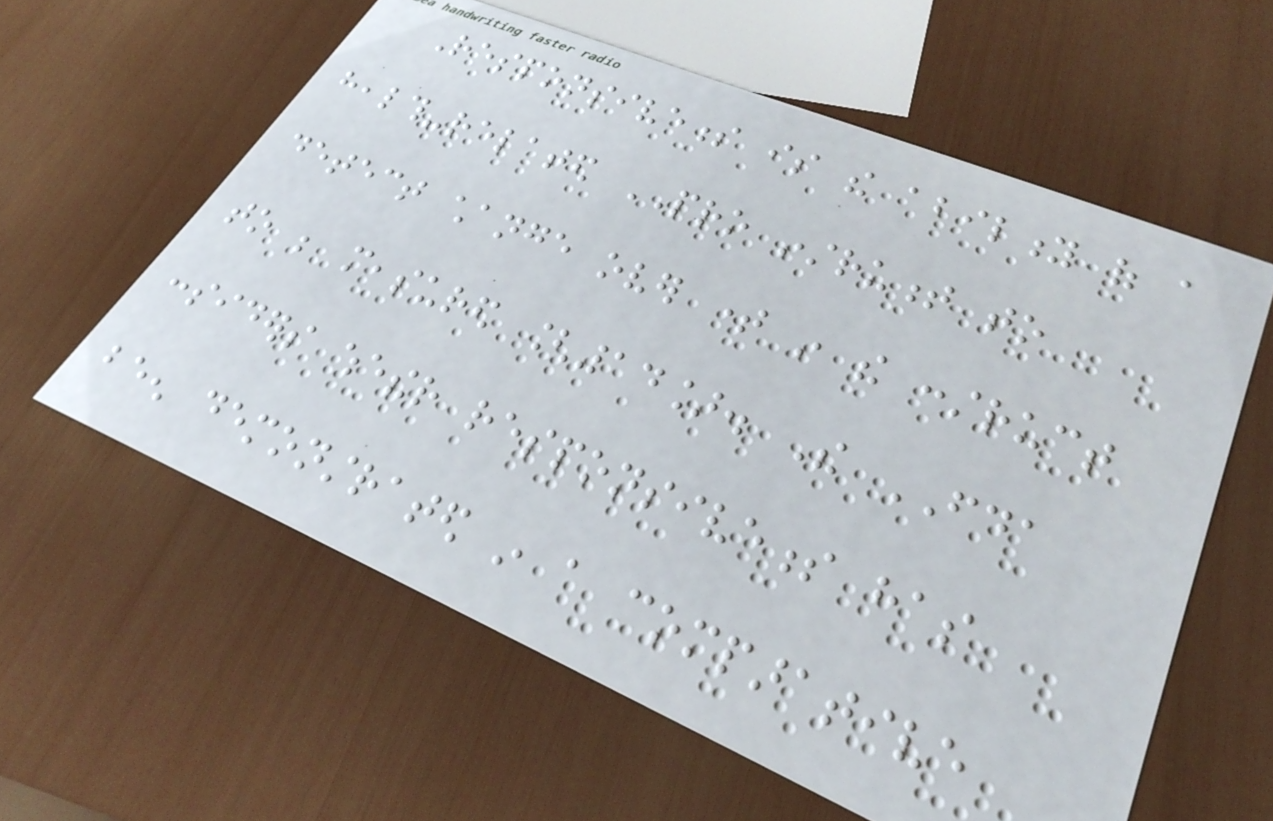Responsiveness is the ability of a
health-related PRO instrument to
detect change over time in the construct
to be measured [14]. The FDA
considers whether responsiveness has
been demonstrated in a comparative
